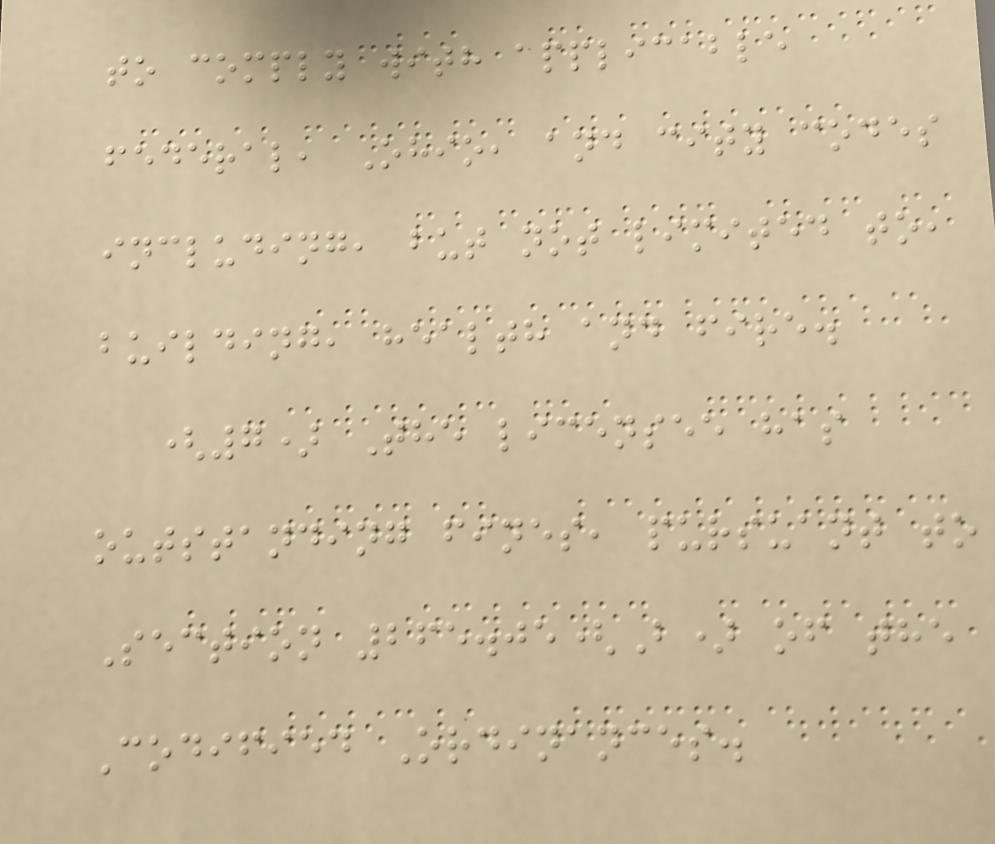to comply with applicable
federal, Ohio, and city codes
including, but not limited to,
building, health and fire.
(7) The licensee has
outstanding fines, pursuant to
Section 265.05(B) of the
Codified Ordinances.
